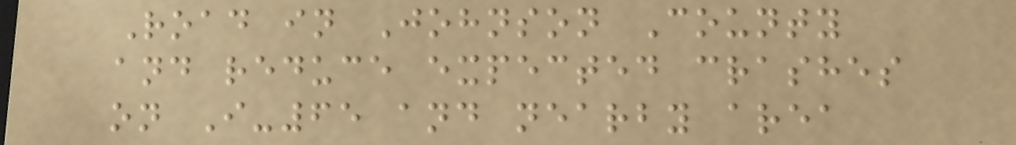Road in Johnson County
and reduce expected crashes
on I-65 and nearby area
